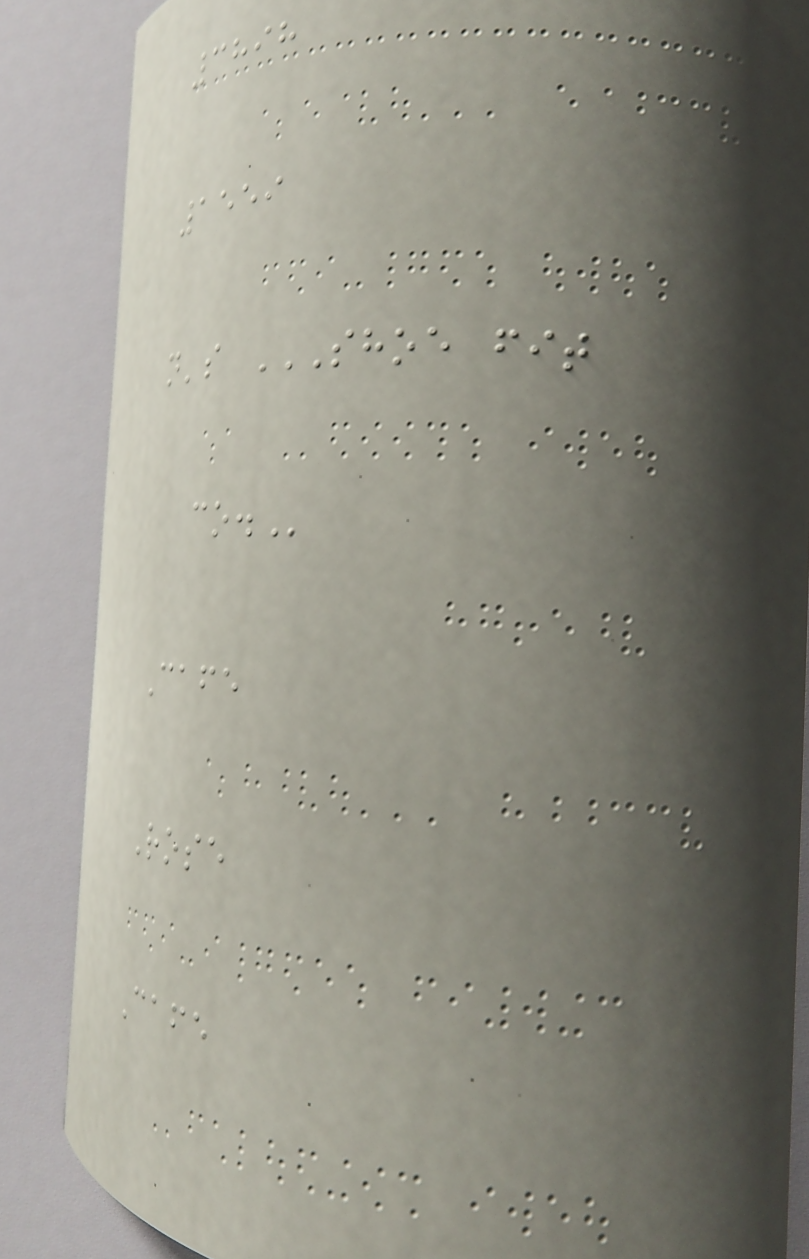3898
1559
n's SHOE FIT
CO.
Cafe
Rose
Cafe
